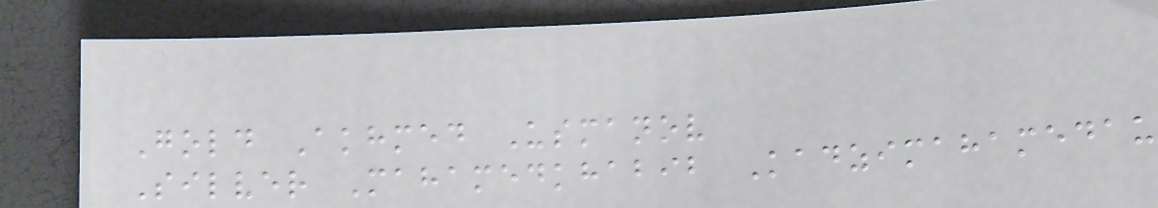Gold Akhmed Usmanov
Silver Mahamedkhabib Kadzimahamedau
